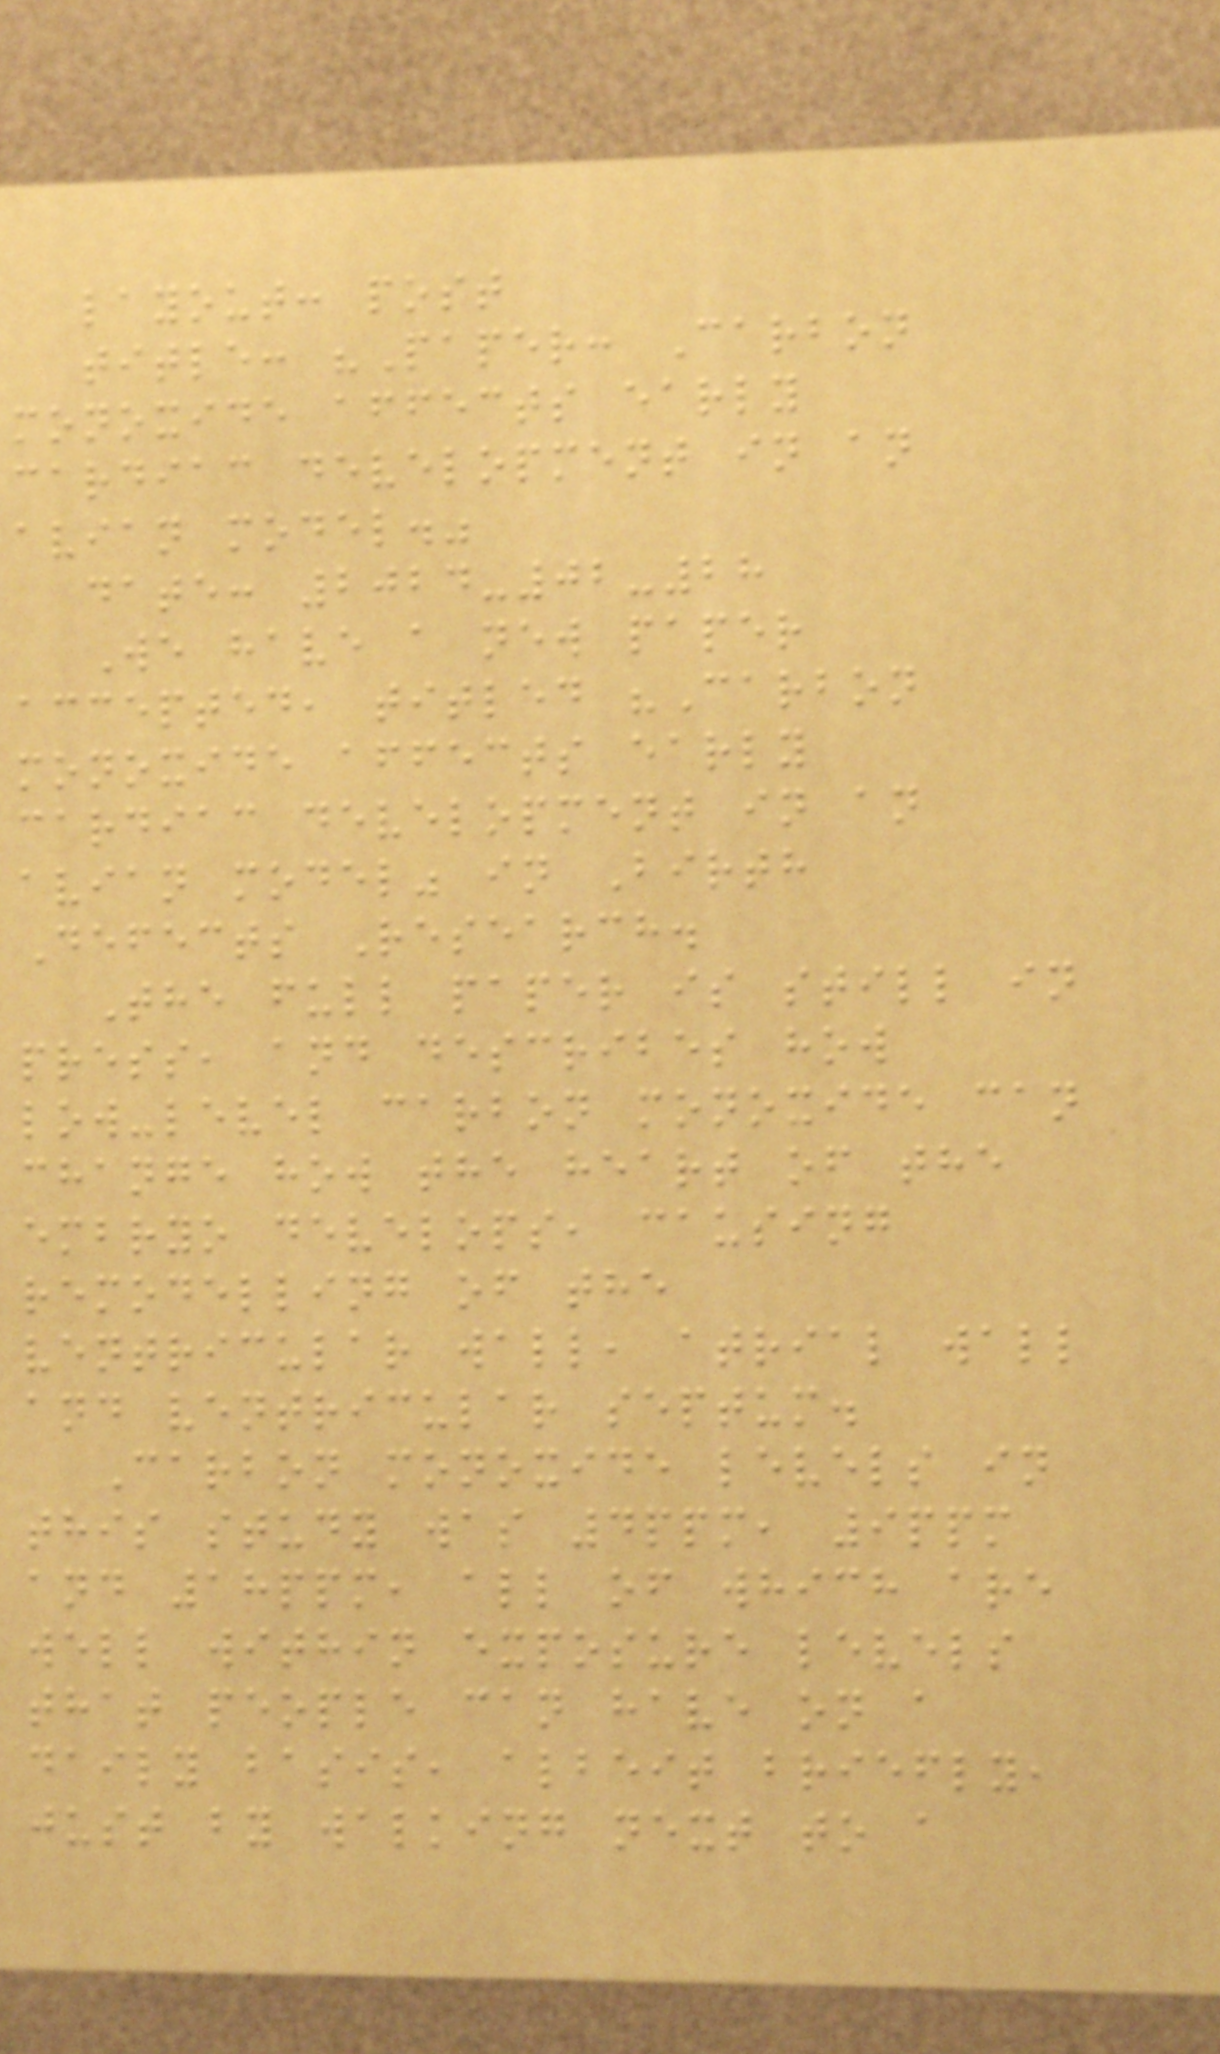layout: post
title: "Paper: Carbon
monoxide affects early
cardiac development in an
avian model."
date: 2024-02-28
We have a new paper
accepted, titled "Carbon
monoxide affects early
cardiac development in an
avian model" in Birth
Defects Research.
The full paper is still in
press, and describes how
low-level carbon monoxide can
change how the heart of the
embryo develops, causing
remodelling of the
ventricular wall, atrial wall
and ventricular septum.
Carbon monoxide levels in
this study was 4ppm, 9ppm
and 18ppm, all of which are
well within exposure levels
that people can have on a
daily basis, albeit briefly,
just by walking next to a
